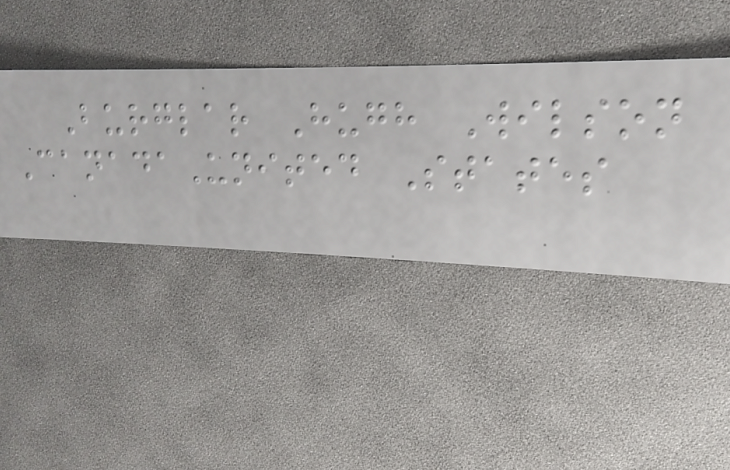Burglar Hugh Wilson
CanadaUnited States
